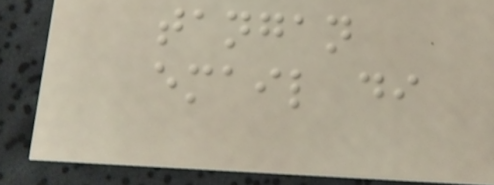tangan
email di
